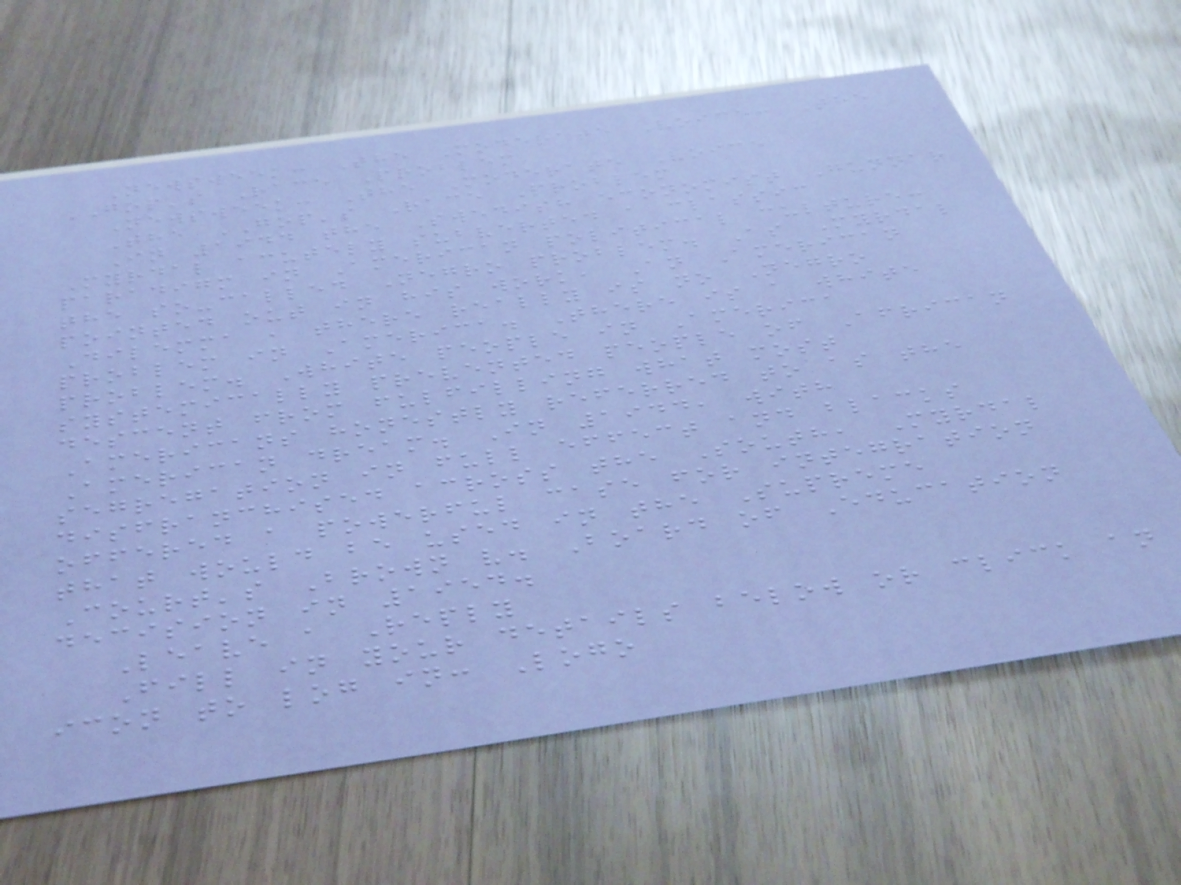Newsweek: The Moderate Voice: The
GOP's Race Problem
Newsweek: The Moderate Voice
The GOP's Race Problem
In 1944 the Swedish economist Gunnar
Myrdal acutely subverted a classic
paradigm in American political culture:
the so-called Negro problem. As Myrdal
pointed out in his work, An American
Dilemma , there really is no Negro
problem in America. There is a white
problem. White people in America
systemically prevented people of African
descent from fulfilling what most
Americans honestly referred to as the
American dream. In 1944, with
segregation in full effect and blacks
disfranchised across the South, Myrdal
offered a powerful case for integration
that would be used in the Supreme
Court's Brown v. Board of Education
decision in 1954.
Leave a Reply
Fill in your details below or click an
icon to log in: Logo
